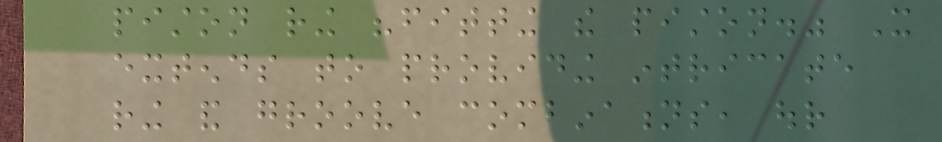piston ring "fitting the piston." It
extends to providing intricate
ring and groove combinations, our
